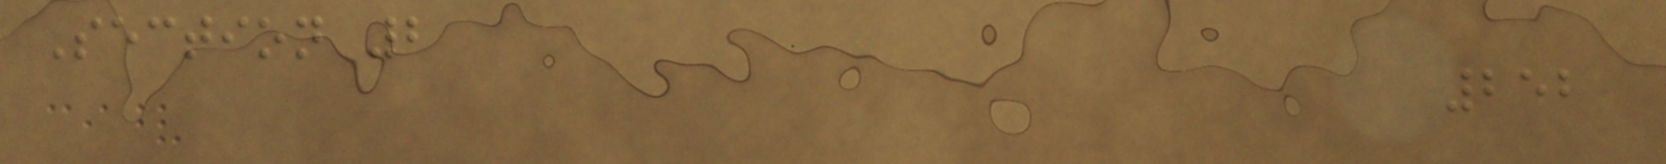Section 2
252
